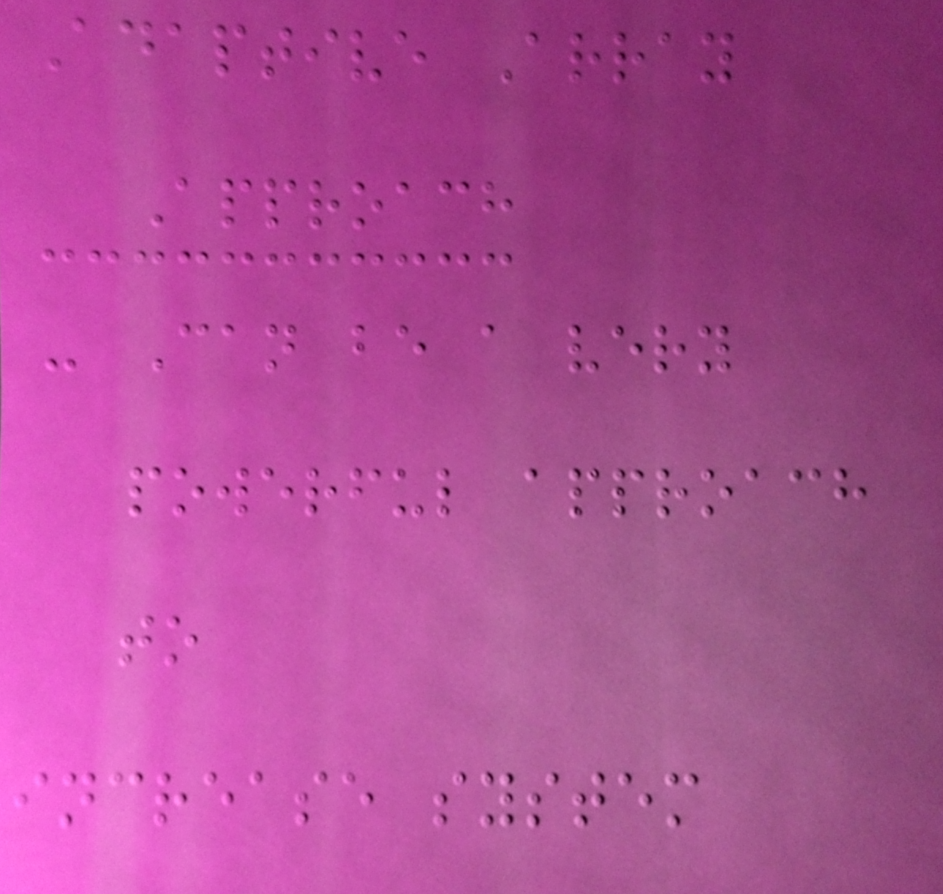Adaptive Array
Approach
- Can be a very
powerful approach
to
increase system
